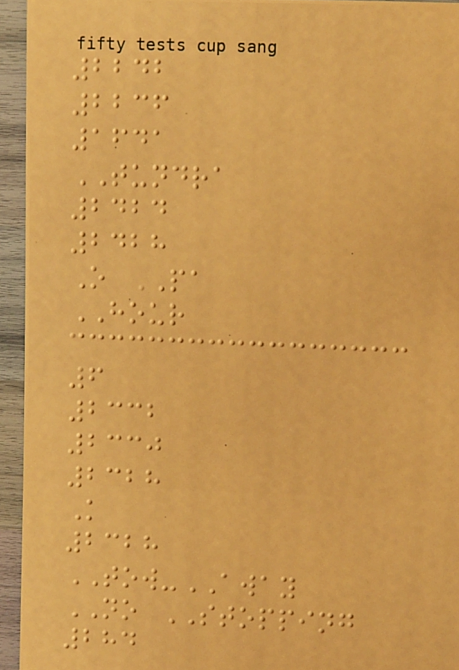2242
2236
1641
TUNDRA
2424
2428
O PA
HOUR
6
2332
2330
2328
K
2328
TOW-AWAY
NO STOPPING
284
